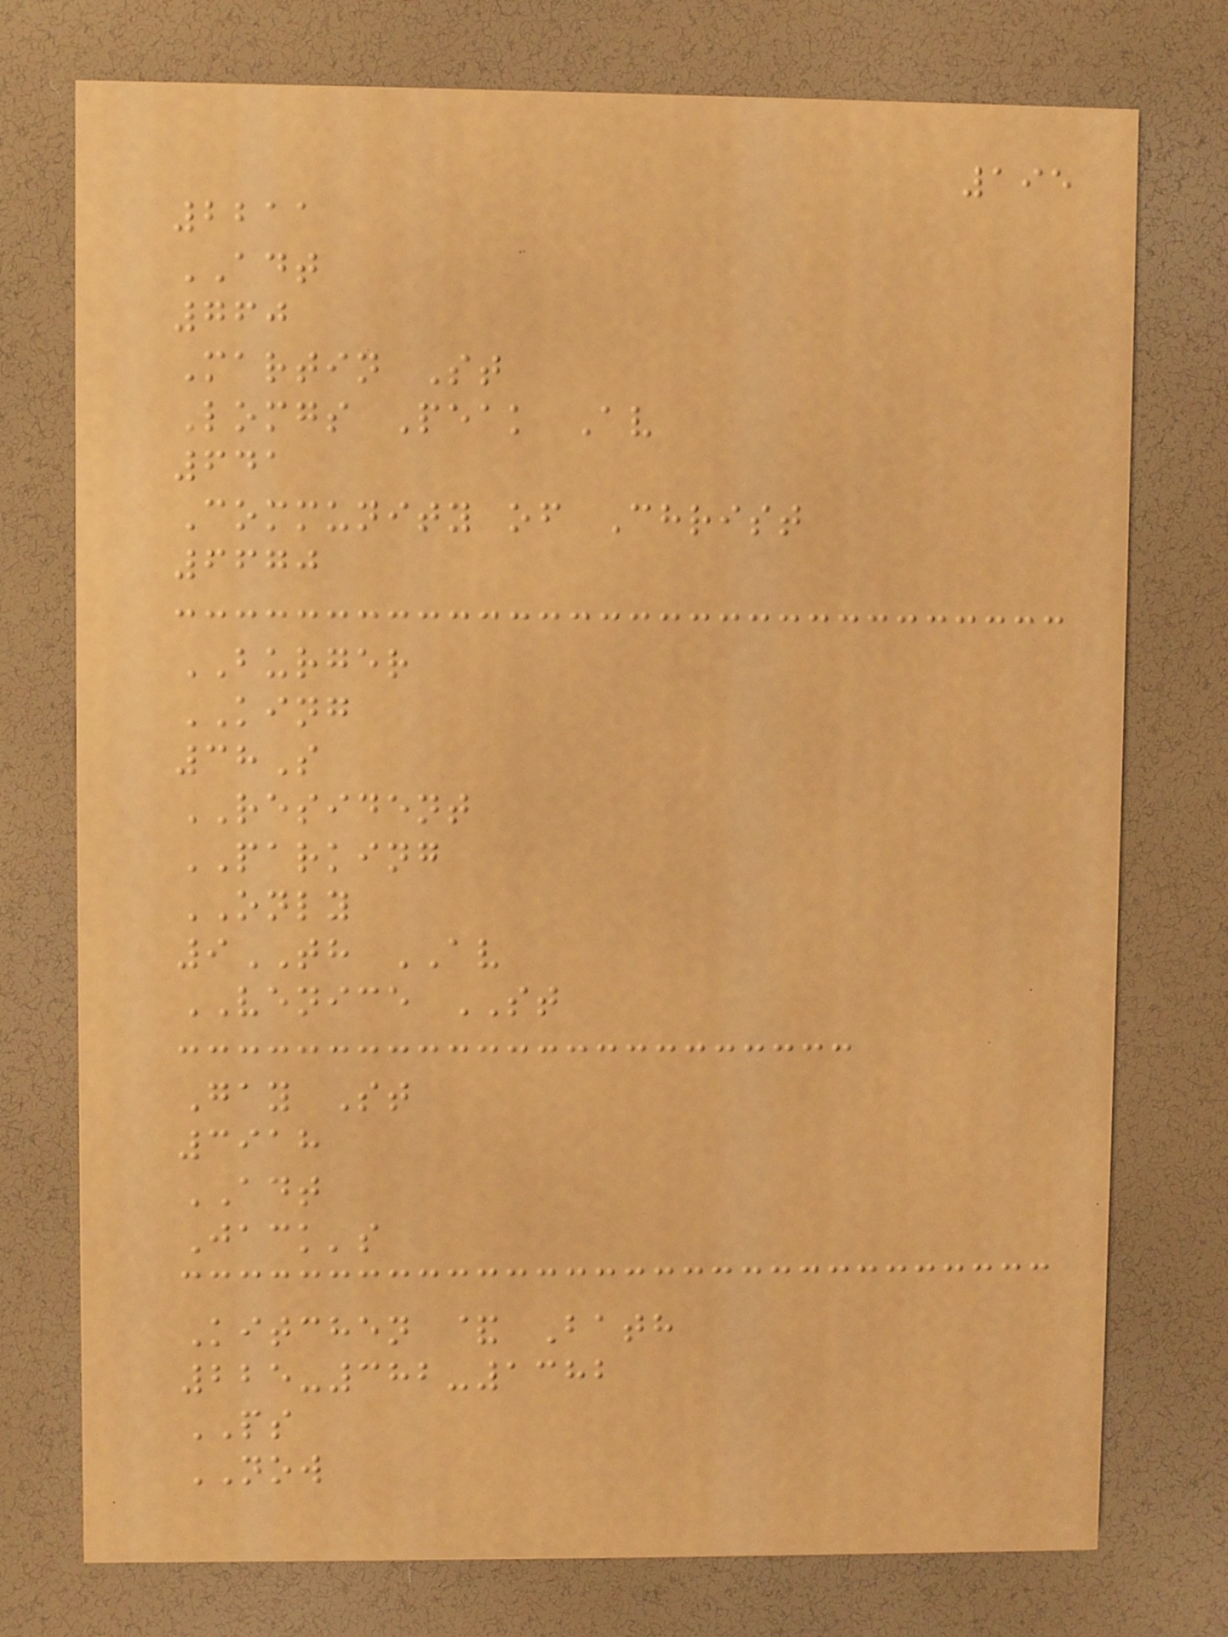195
2211
ADT
760
Martin St
Lomgs Peak Av
641
Community of Christ
6670
BURGER
KING
38S
RESIDENT
PARKING
ONLY
9TH AV
VENICE ST
Gay St
3918
ADT
Jack's
Kitchen & Bath
225-382-1382
PS
NOW
